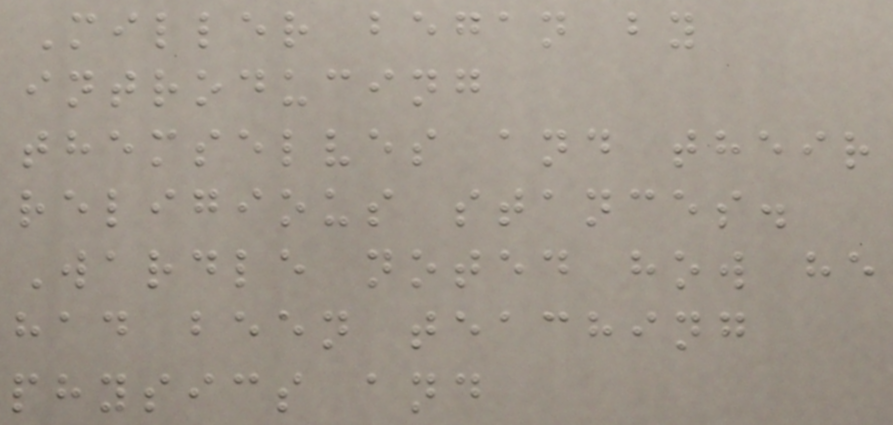Miller began by
introducing
themselves and their
religious stances.
Wardle noted how he
had been teaching
physics and
